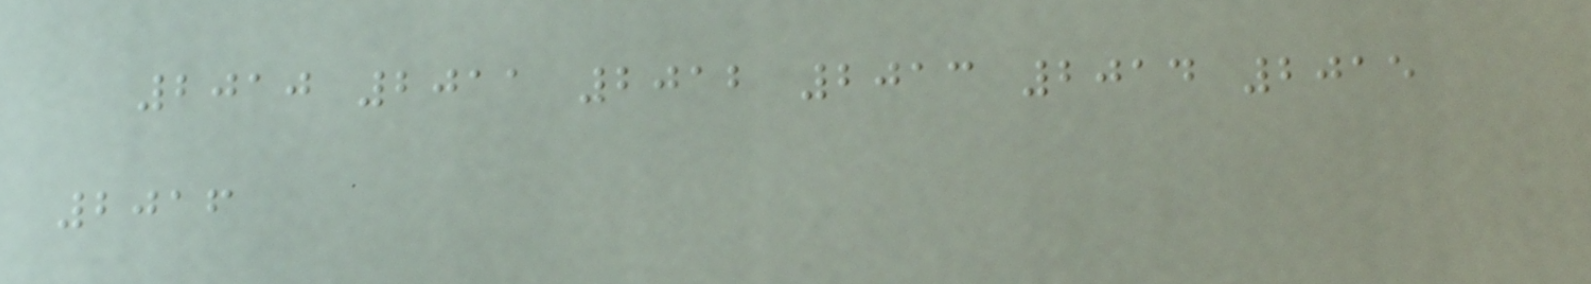2010 2011 2012 2013 2014 2015
2016
